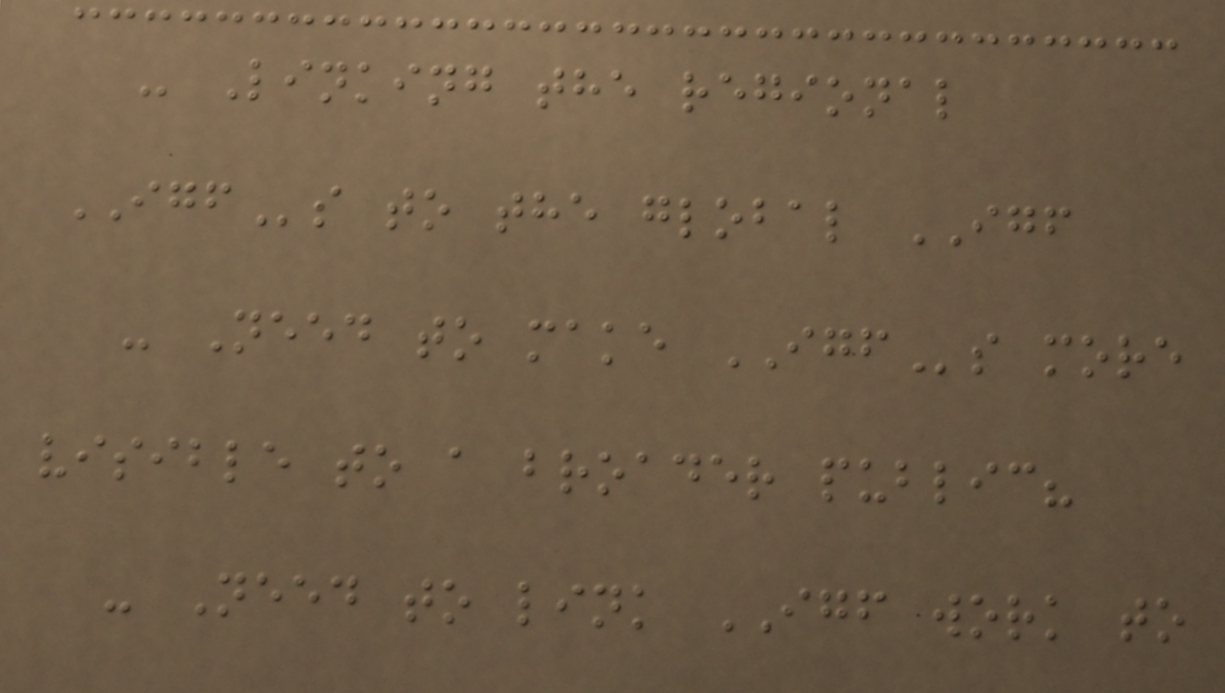- Linking the regional
IGFs to the global IGF
- Need to make IGFs more
visible to a broader public?
- Need to link IGF work to
